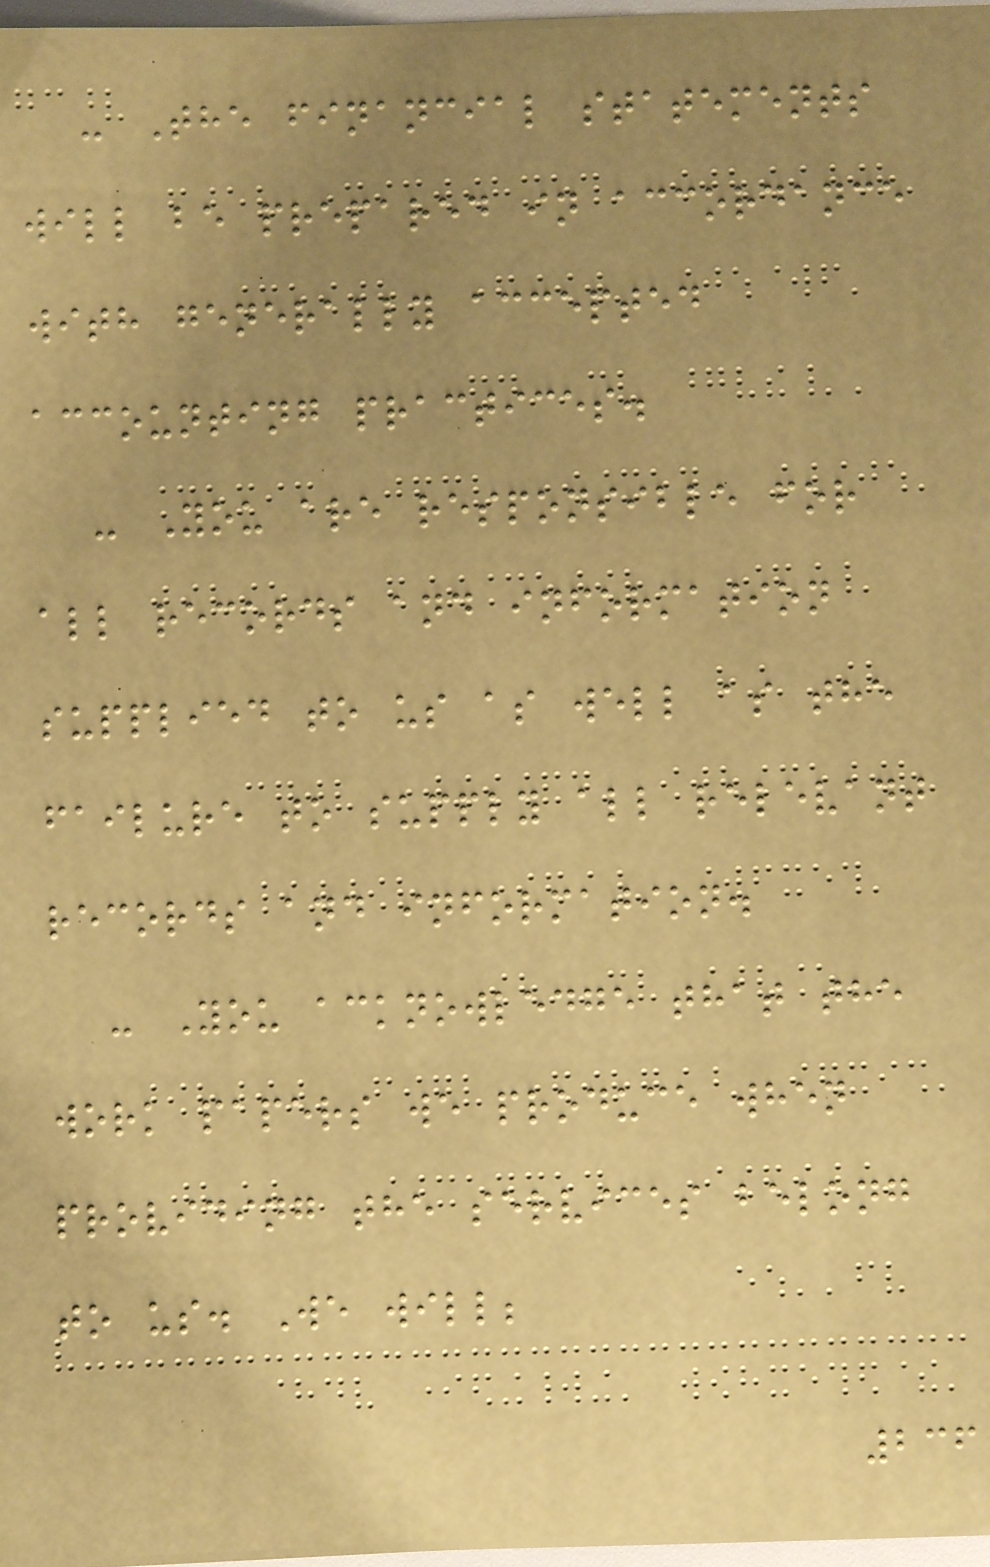- The financial statements
will be prepared in accordance
with generally accepted
accounting practices.
- You are responsible for
all records and information
supplied to us as well as the
failure to supply all relevant
records and information.
- You acknowledge that the
work papers we produce when
providing the services belong
to us. We will;
236
